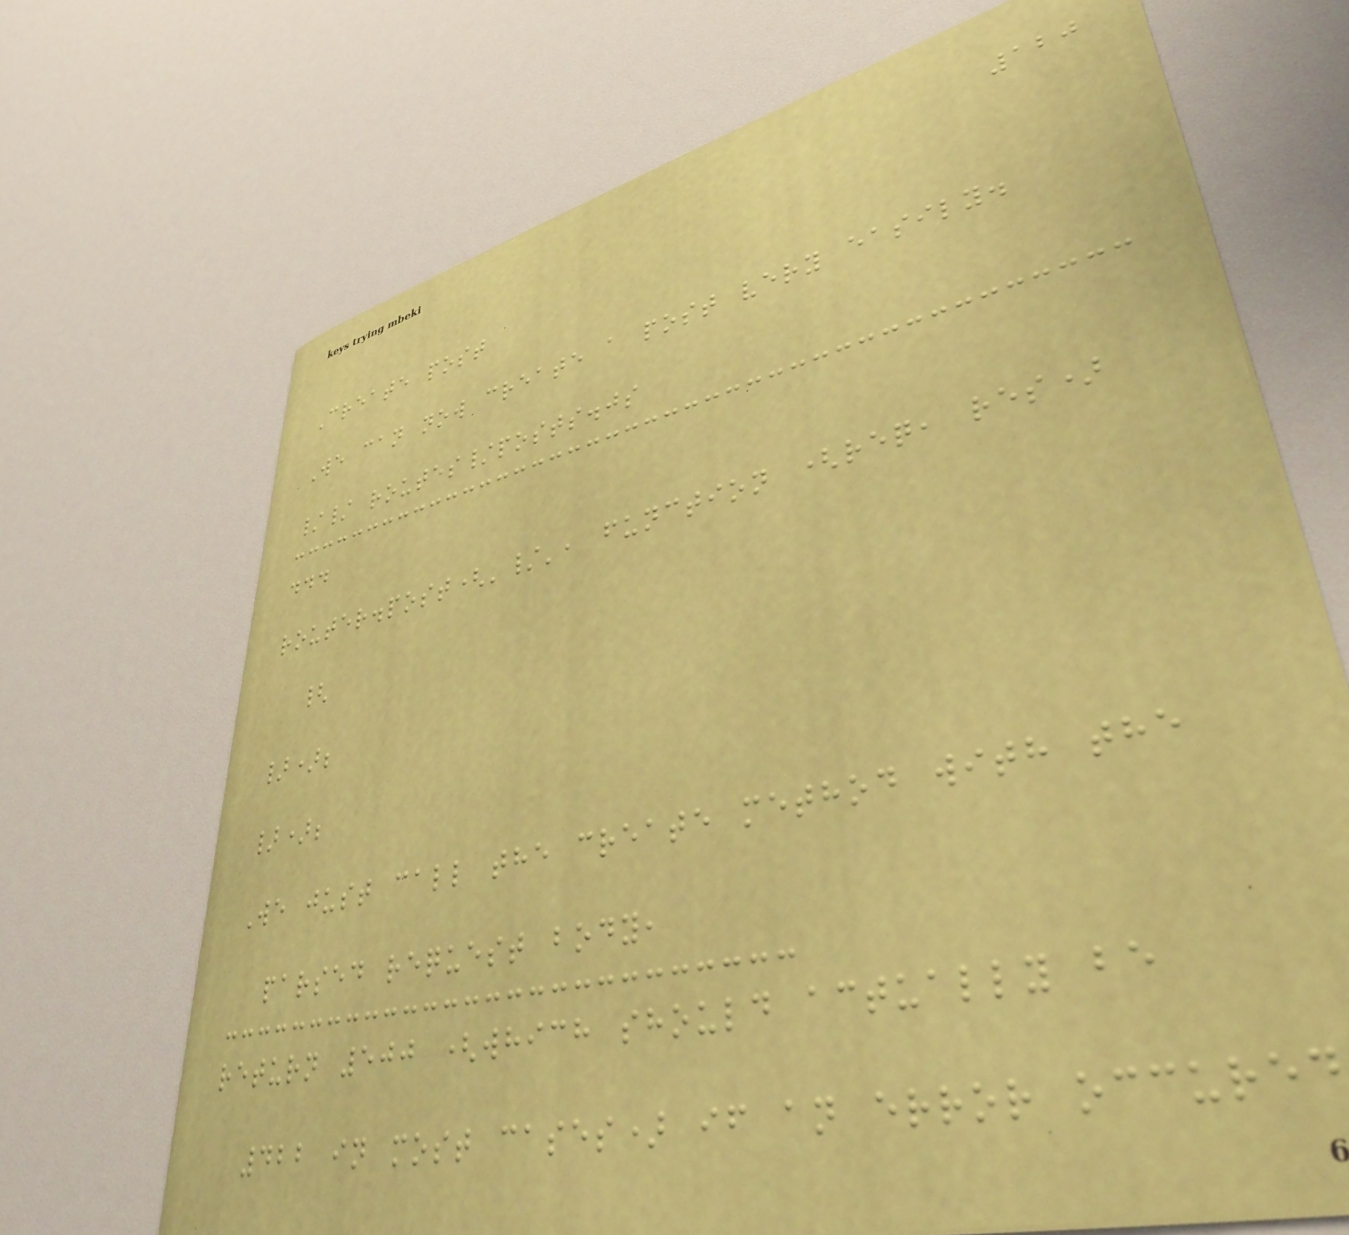120
Create post
We can now create a post very easily.
// routes/posts.js
...
router.post('/', function (req, res)
{
});
});
We just call the create method with the
parsed request body,
return 500 (which should actually be
422 in most cases) if an error occured
